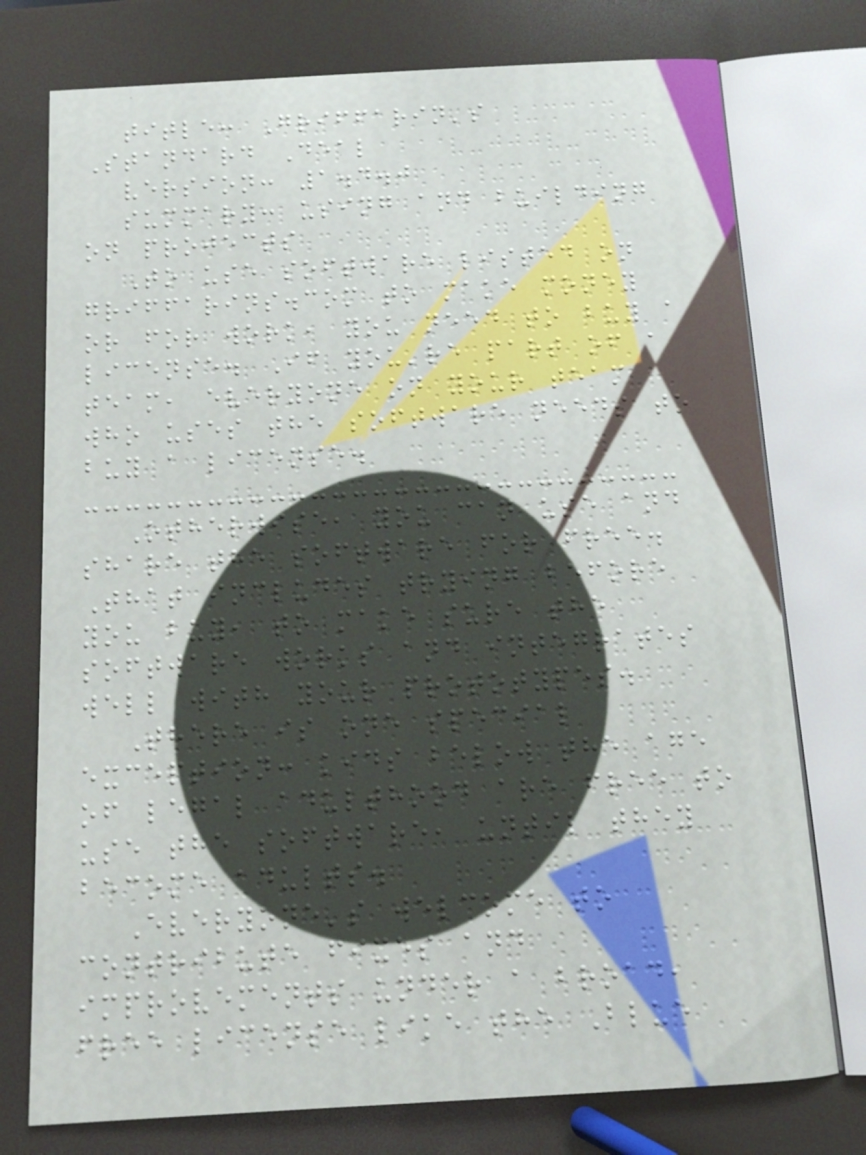title: Griffarin's
Standard Deal
version: 1.4.0
summary: using and building
on projects
To use software listed on
griffarins.com to make money
or for work, you need to buy a
license. If you're part of a
team, everyone on your team
who uses the software needs to
buy a license.
Otherwise, you can use and
share the software for free.
That includes trying before
you buy, to make sure the
software works and integrates
well with your prototypes.
There is one special
exception: kids below the age
of legal adulthood are free to
use the software, until they
become adults.
Everyone's welcome to
contribute fixes and
improvements under a broad,
free license like the Blue
